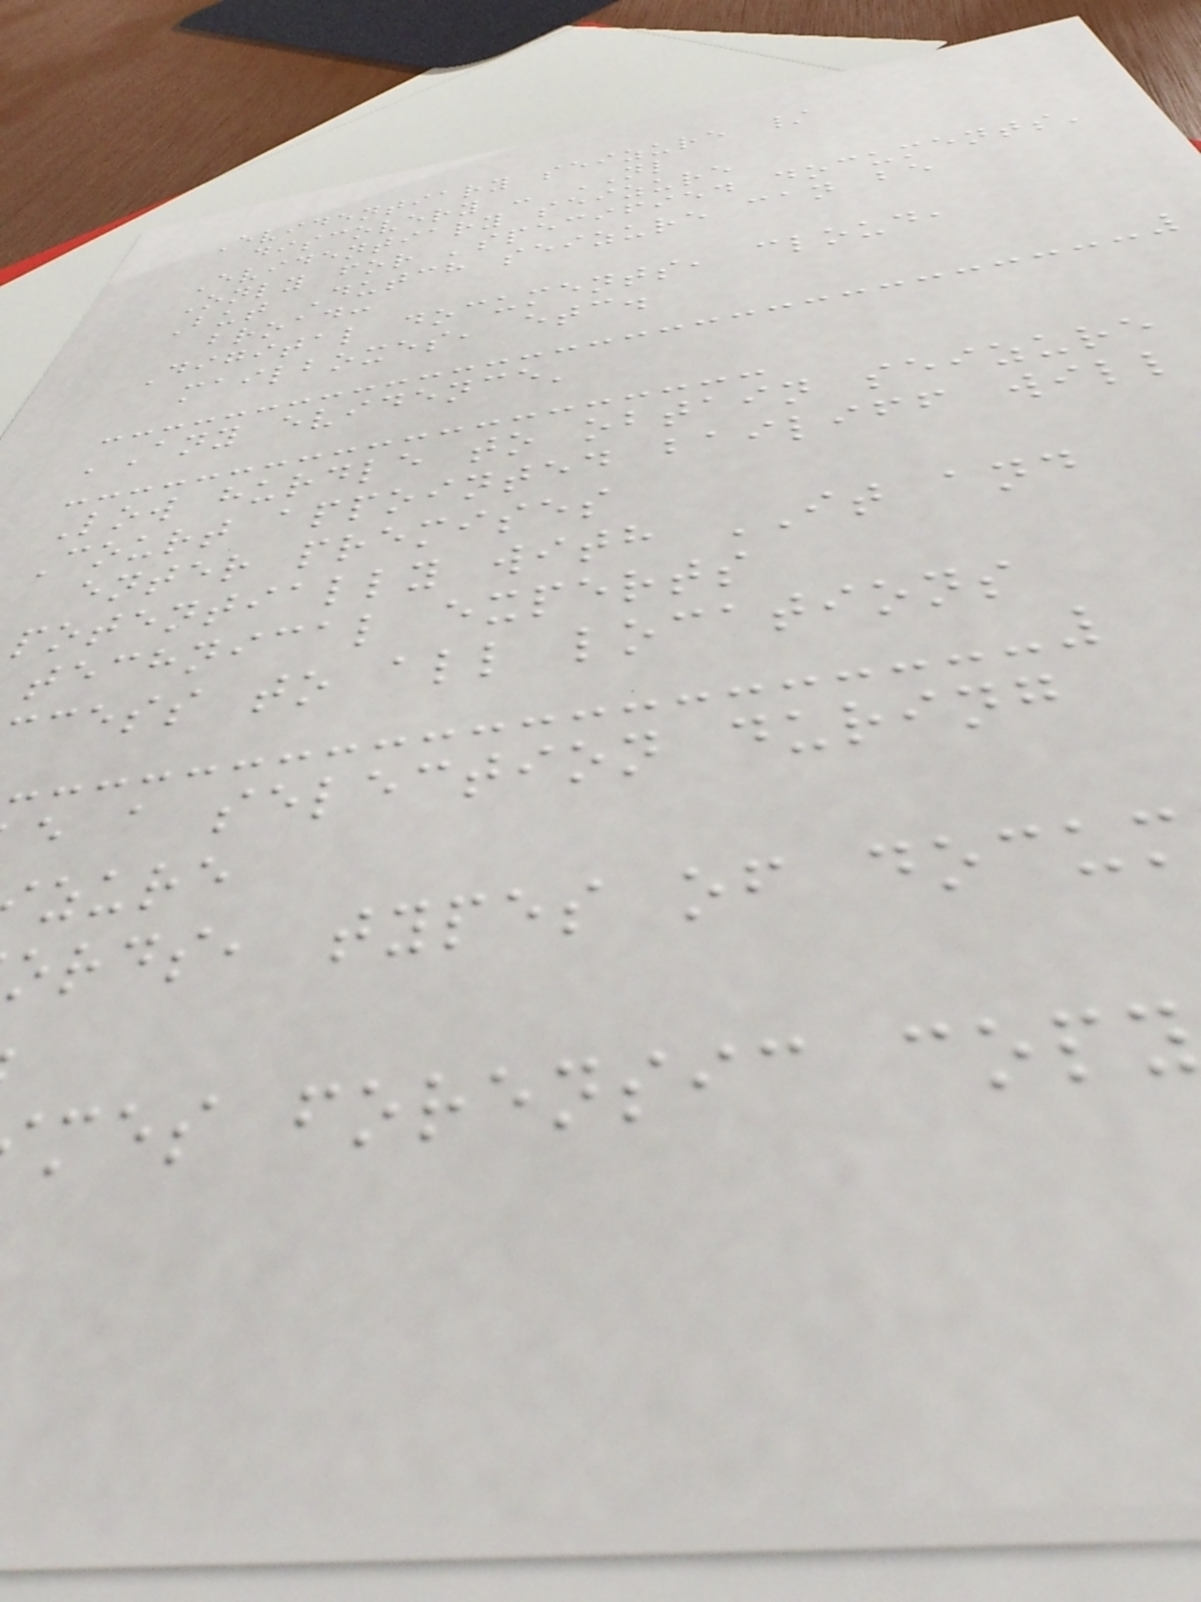Evidentiary seizure /
discovery - NL
Evidentiary seizure
Only for 'specified documents'
But Dutch seizure can be
broad:
Digital documents, cloud,
mailboxes, etc.
'Any evidence'
Low hurdle to obtain seizure
Court appointed bailiff will
enter premises
potentially with IT and
technical experts
cess to all locations
e a selection during
zure
ords, types of docum
mes forensic copy
